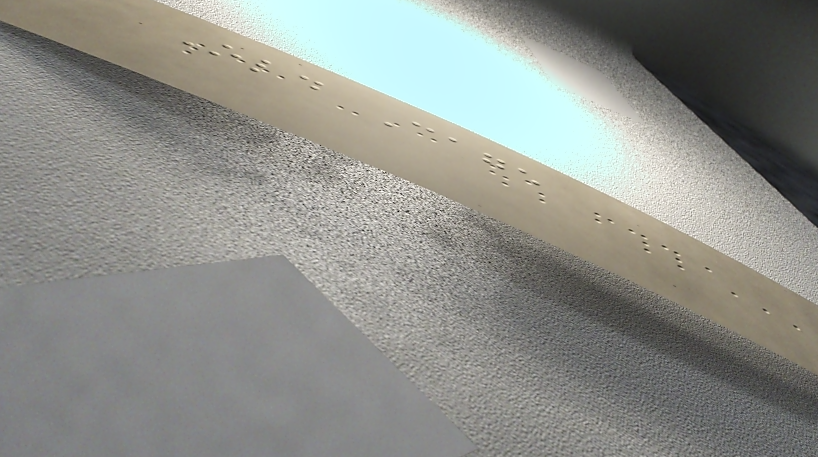Old Cage
